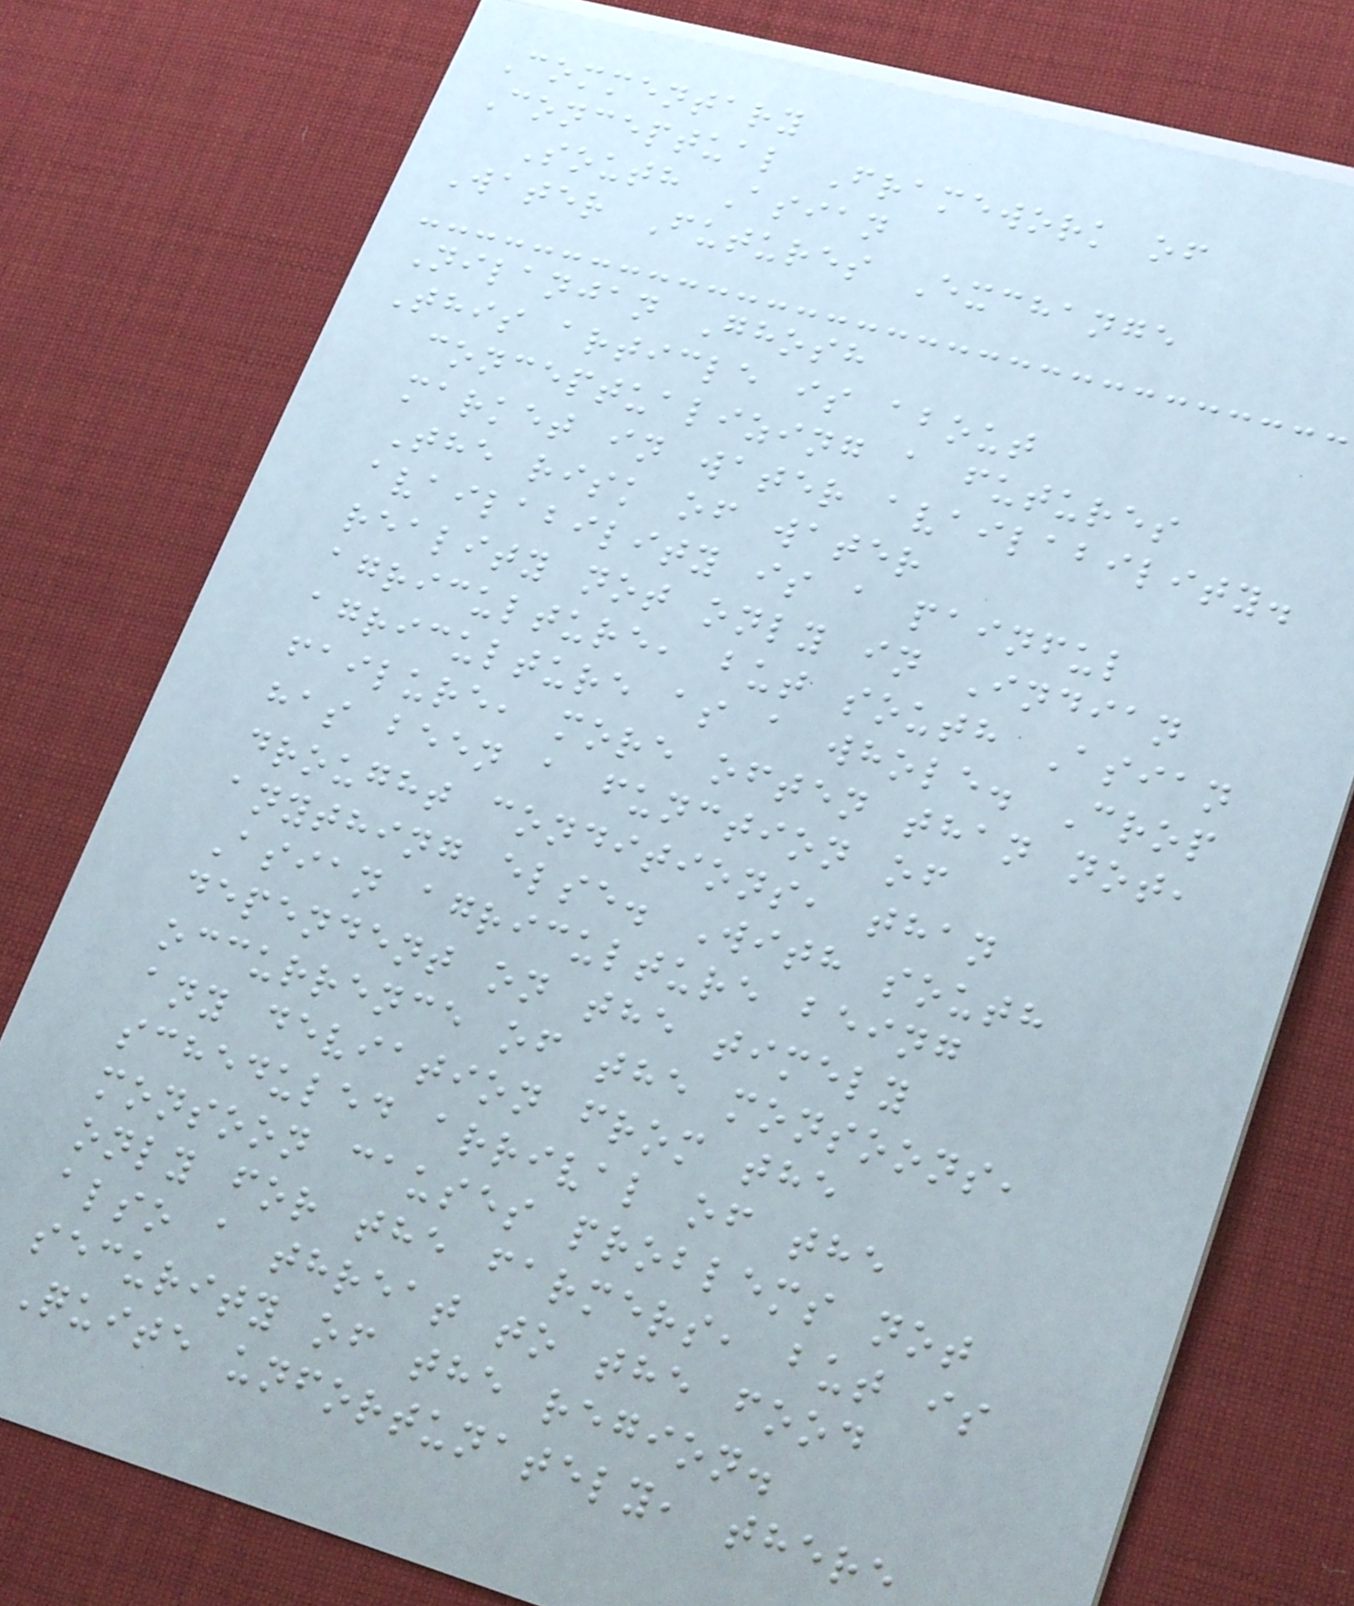Commentary
Conceptual Framework of
South Asian
Water Futures Exchange
Nilanjan Ghosh
This article is about
conceptualizing a futures
market in water availability.
The risk of water
availability is a painful
reality not only in Indian
agriculture, but south Asian
agriculture as a whole. Crop
failure, more often than not,
has been a function of
drought conditions, than
anything else. With south
Asian agriculture being
dependent on the timely
occurrence of the monsoons,
any deviation from the
scheduled arrival of the
monsoon causes problems not
only for the farmers, but is
also a threat to the food
security of the region.
Quite unfortunately, there
